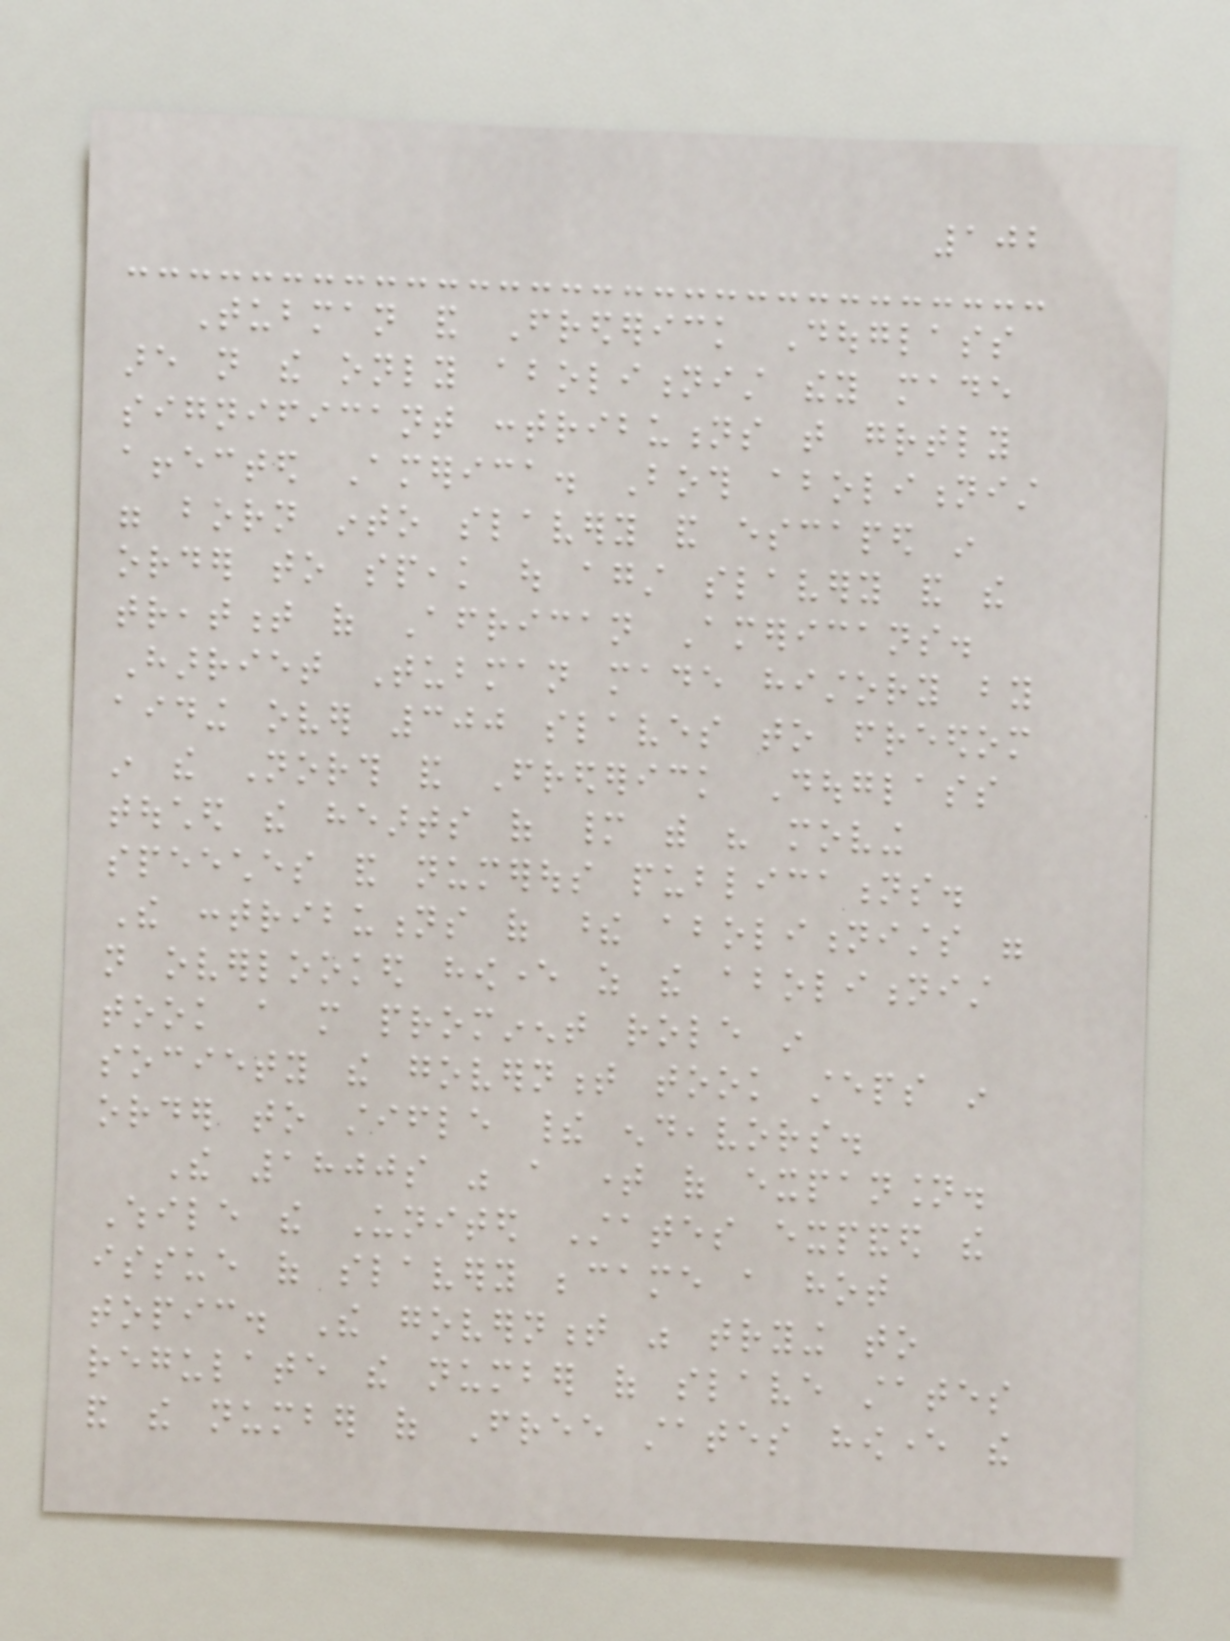102
Tubman and Frederick Douglass
are not the only abolitionist they made
significant contributions that greatly
affected America. Both abolitionist
were born into slavery and escaped in
order to speak out against slavery and the
treatment of African Americans.
Harriet Tubman made history by
aiding over 300 slaves to freedom
in the North and Frederick Douglass
touched the hearts of many with his moving
speeches and numerous publications.
The contributions of these abolitionists were
not overlooked however as the abolitionist
took a more prominent role in
society the government took steps in
order to stifle their endeavors.
The 1800s was a time of expansion.
While the United States expanded the
issue of slavery became a hot
topic. The government was trying to
regulate the number of slave states
and the number of Free states however the
